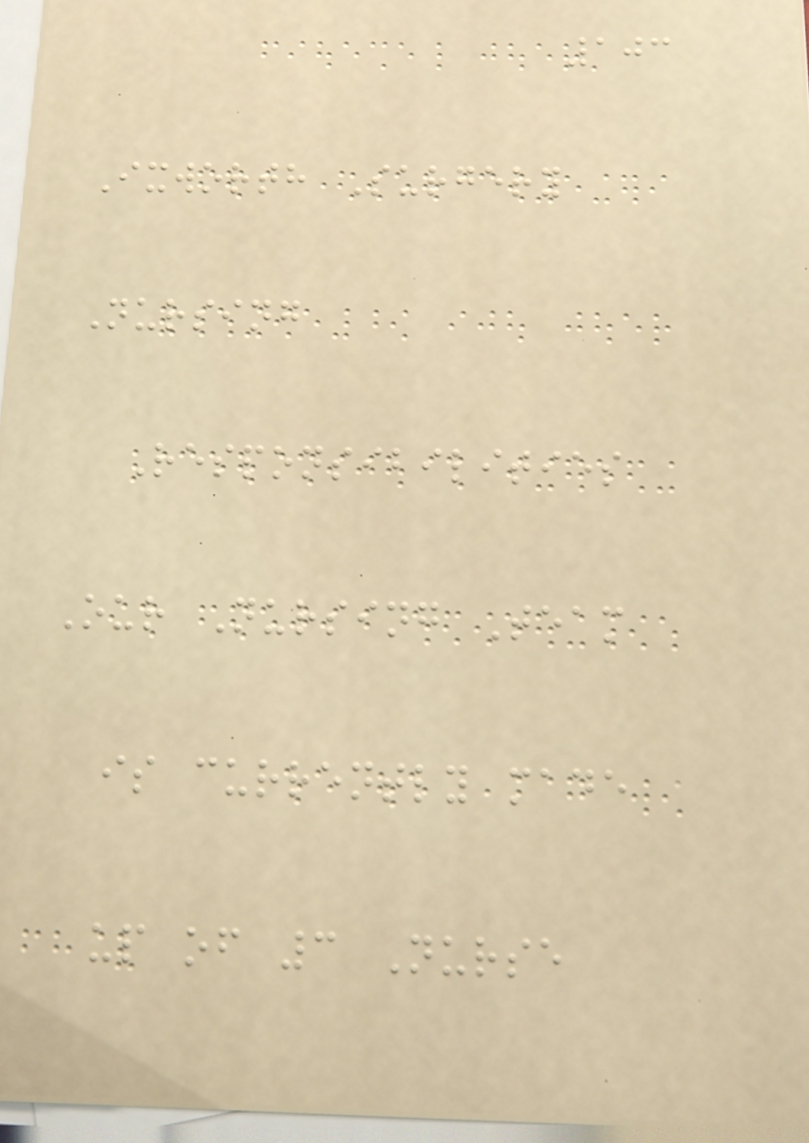103
Ixworth Surgery
Nursing
Responsibilities
Our Nursing Team
is currently made
up of 3 Nurse
